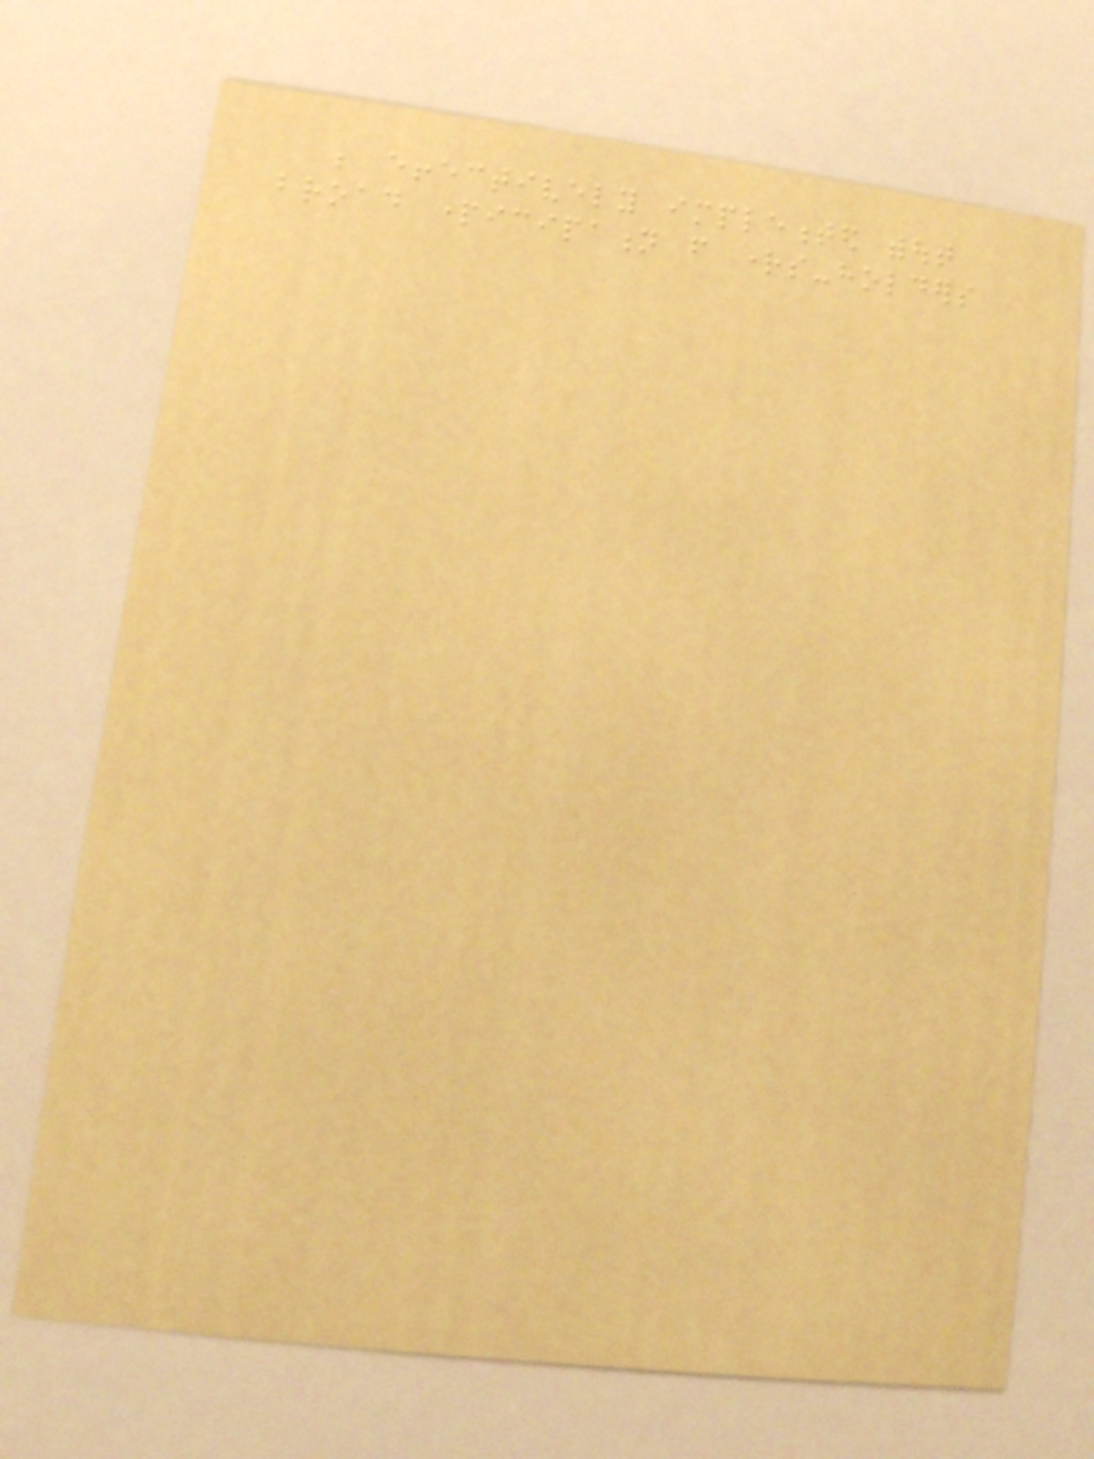be effectively implemented without
broad participation from rights-holders
